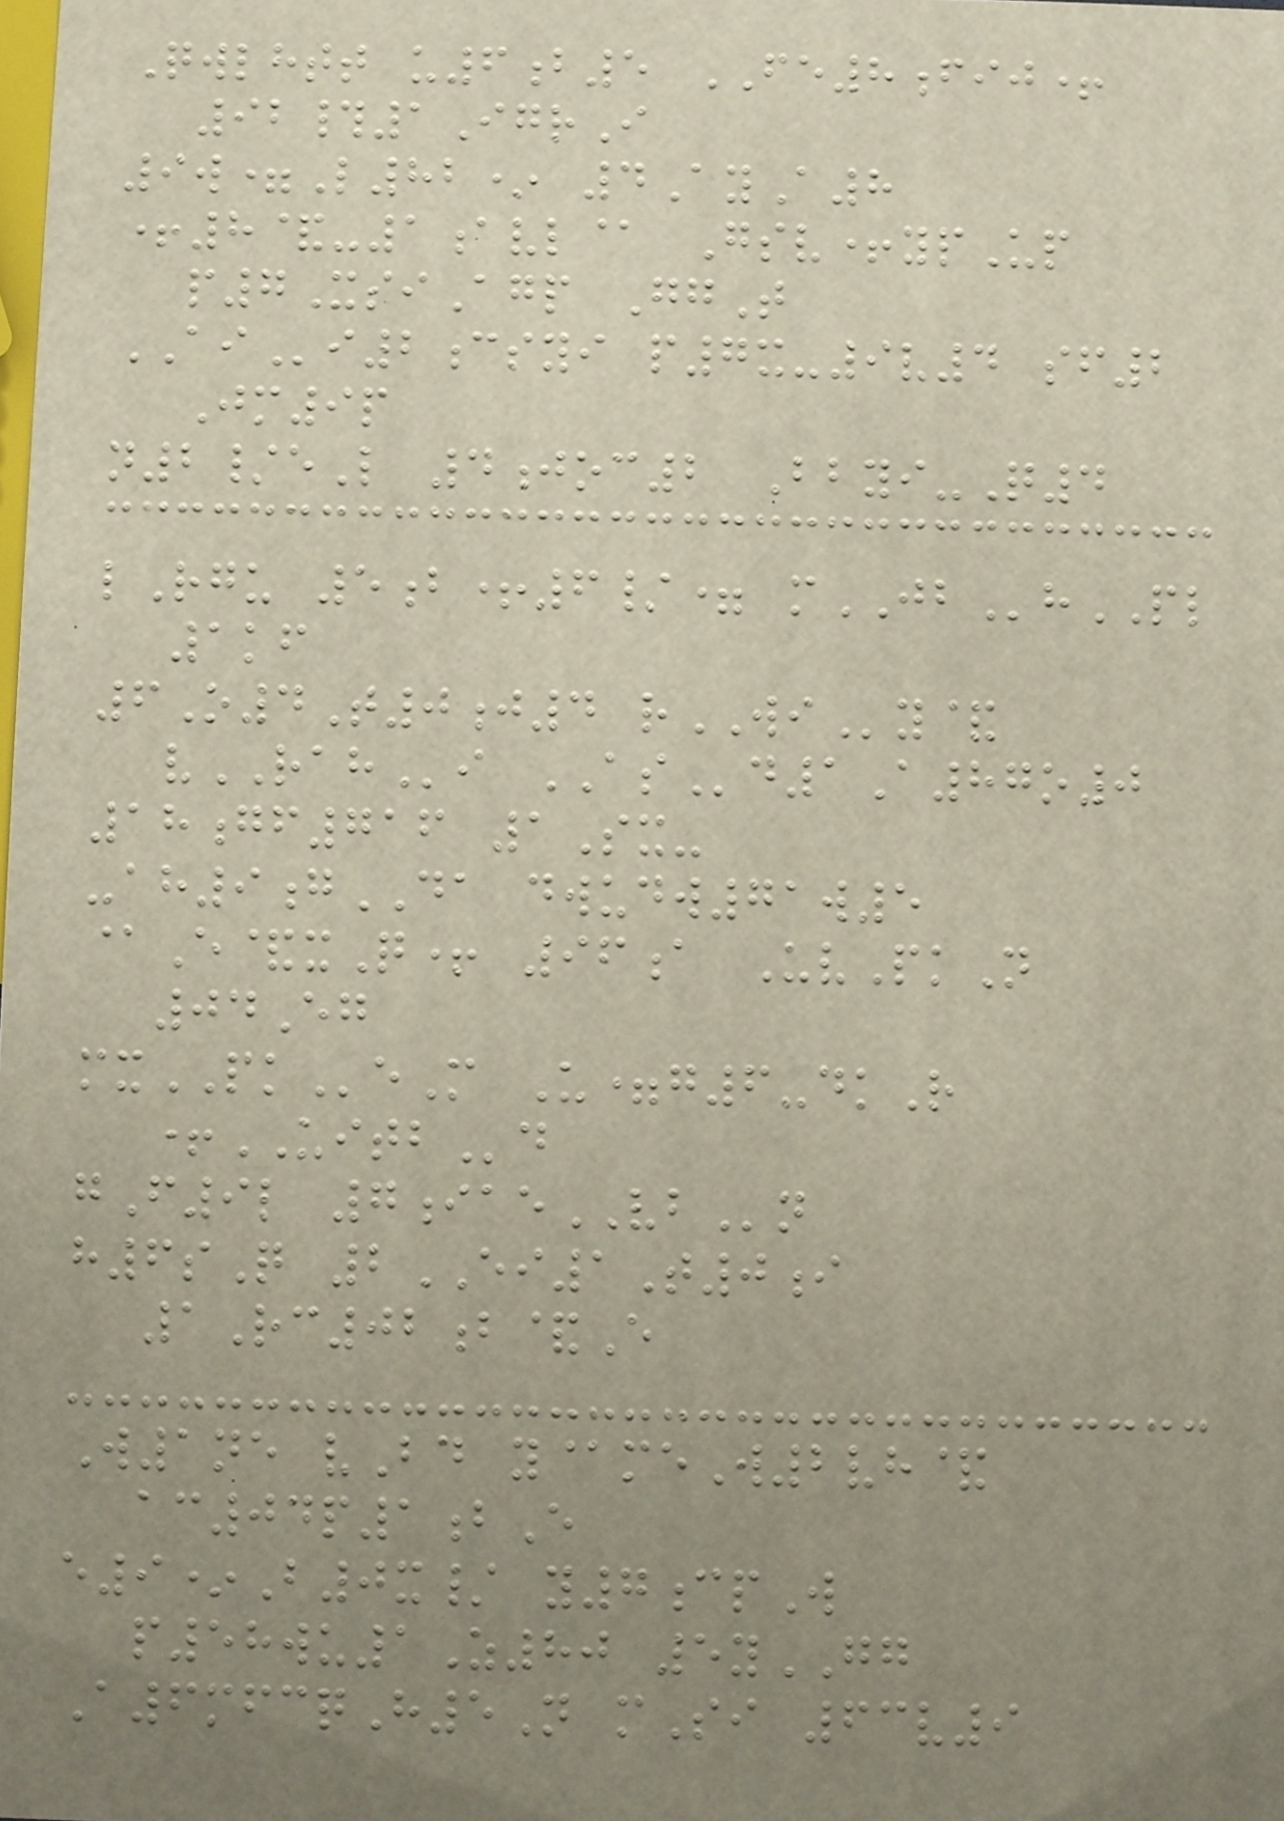Qwlhtt u6b5 FE8fij+
92#1IgrI
9w=L82* 4AyA8
+8&-1avl@ Gsv+ypUp
p7XsiAgp GgT
AIi2csyi p7x-9v4 sf2
Jm9p
n2/eL 4joc2 Bbyi-Q4
lRgu 5b+6/= mJBhPL
1kf
6O4T0j4 rWIy&
vRAHi ASd1A87o0
18gf716 1Sx-
-ah9gDA dwudw71w5
@E&xQ+ 96a UvPkN
04Eg
mxPKeM U=g6-dkR
+UITBd
gF9l 7iaeVBn
h6sQ 2EI1T0i
1Rc02b&E
W1ne vBd y@meW2vh&
ac04p1bE
e9*B0x/ y7cpW
p58wu1Z80 5yGG
A6mfcqH5N mSi 63v9
